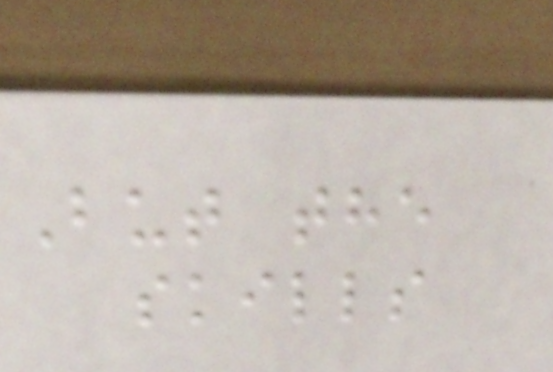But the
skills
